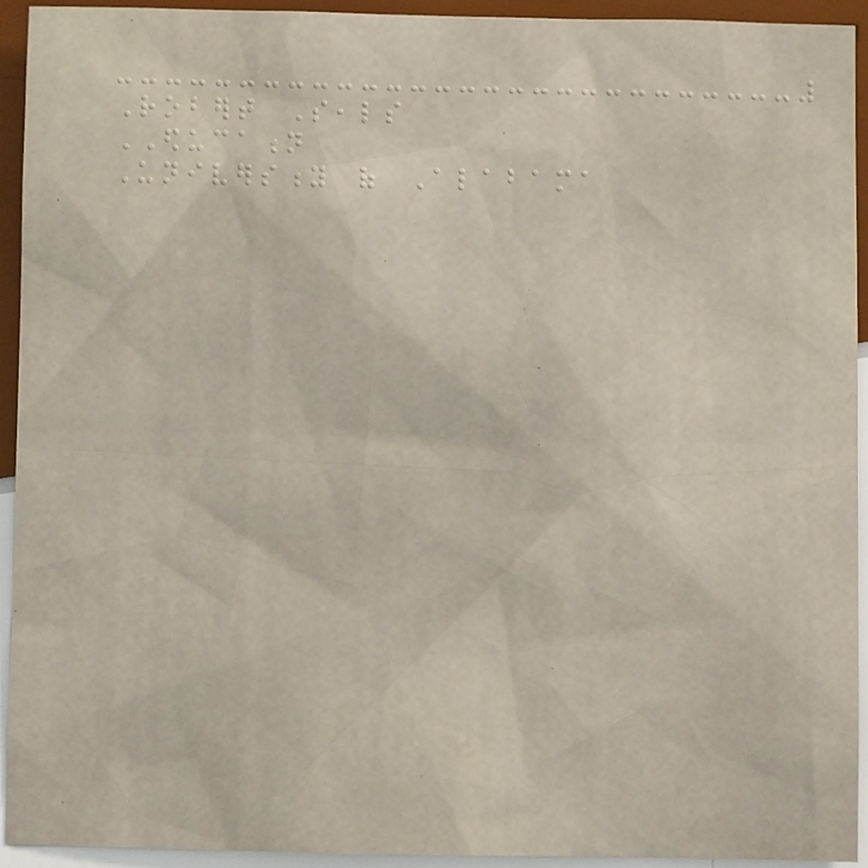Robert Seals
EDUCATION
University of Alabama
